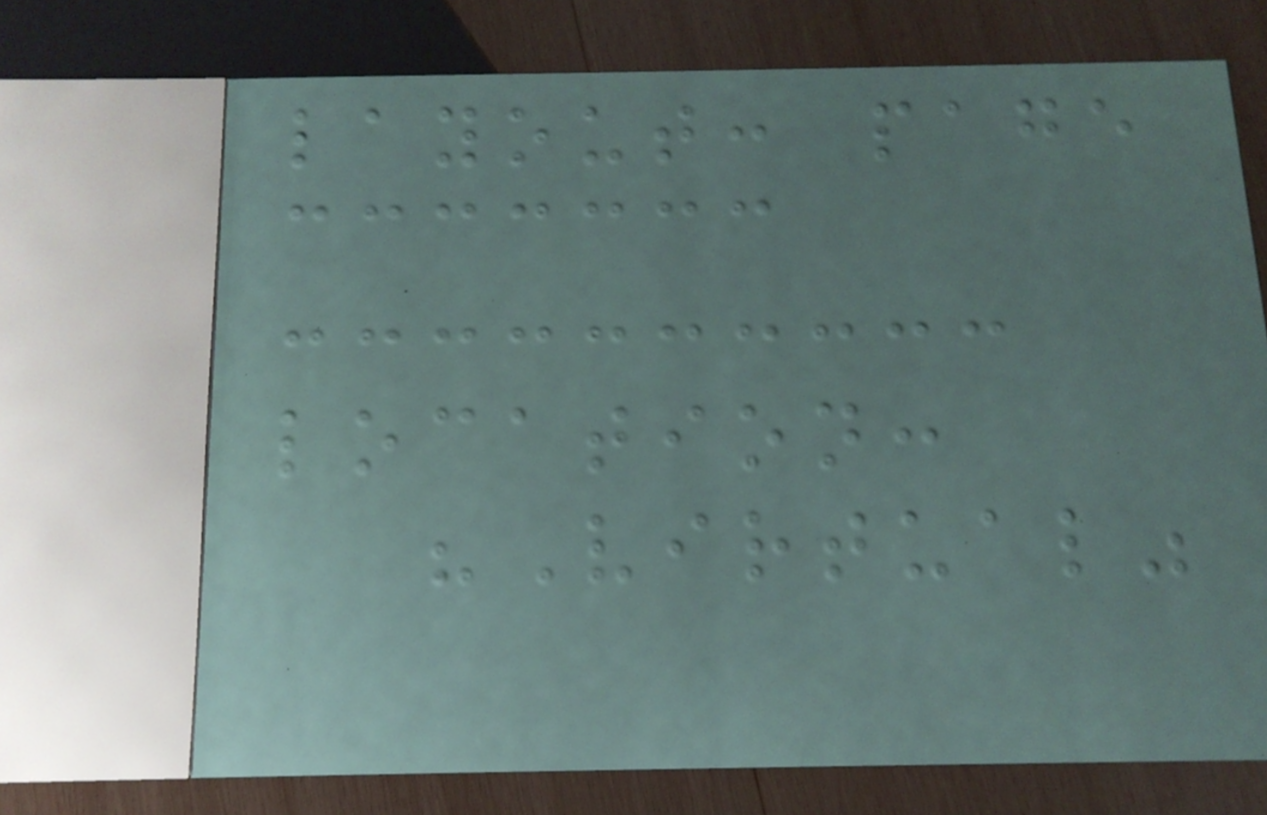layout: page
location:
"Virtual"
